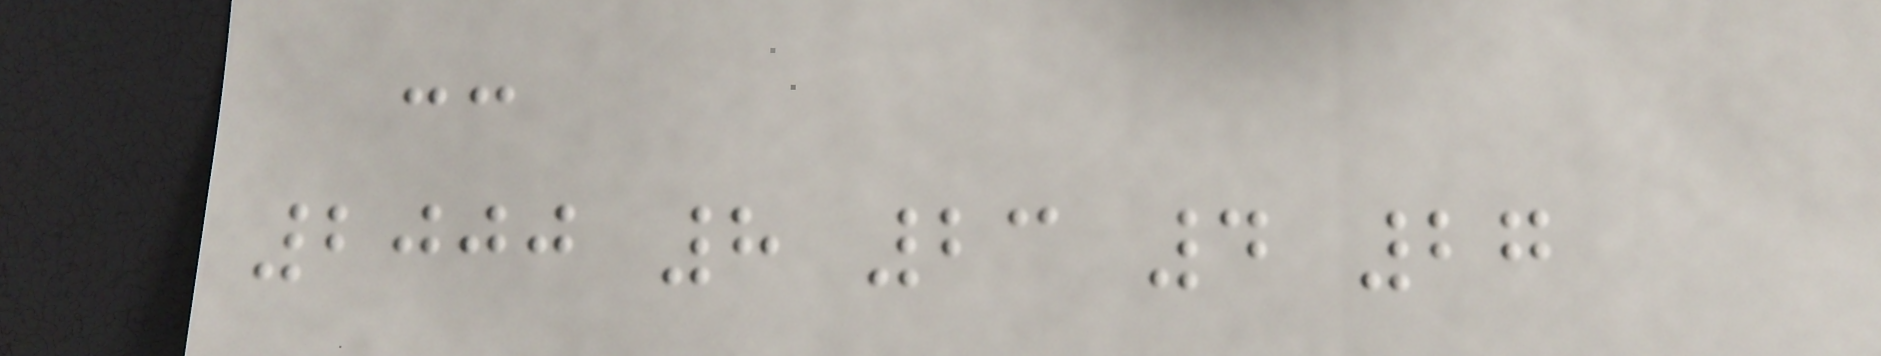--
2000 8 23 4 27
